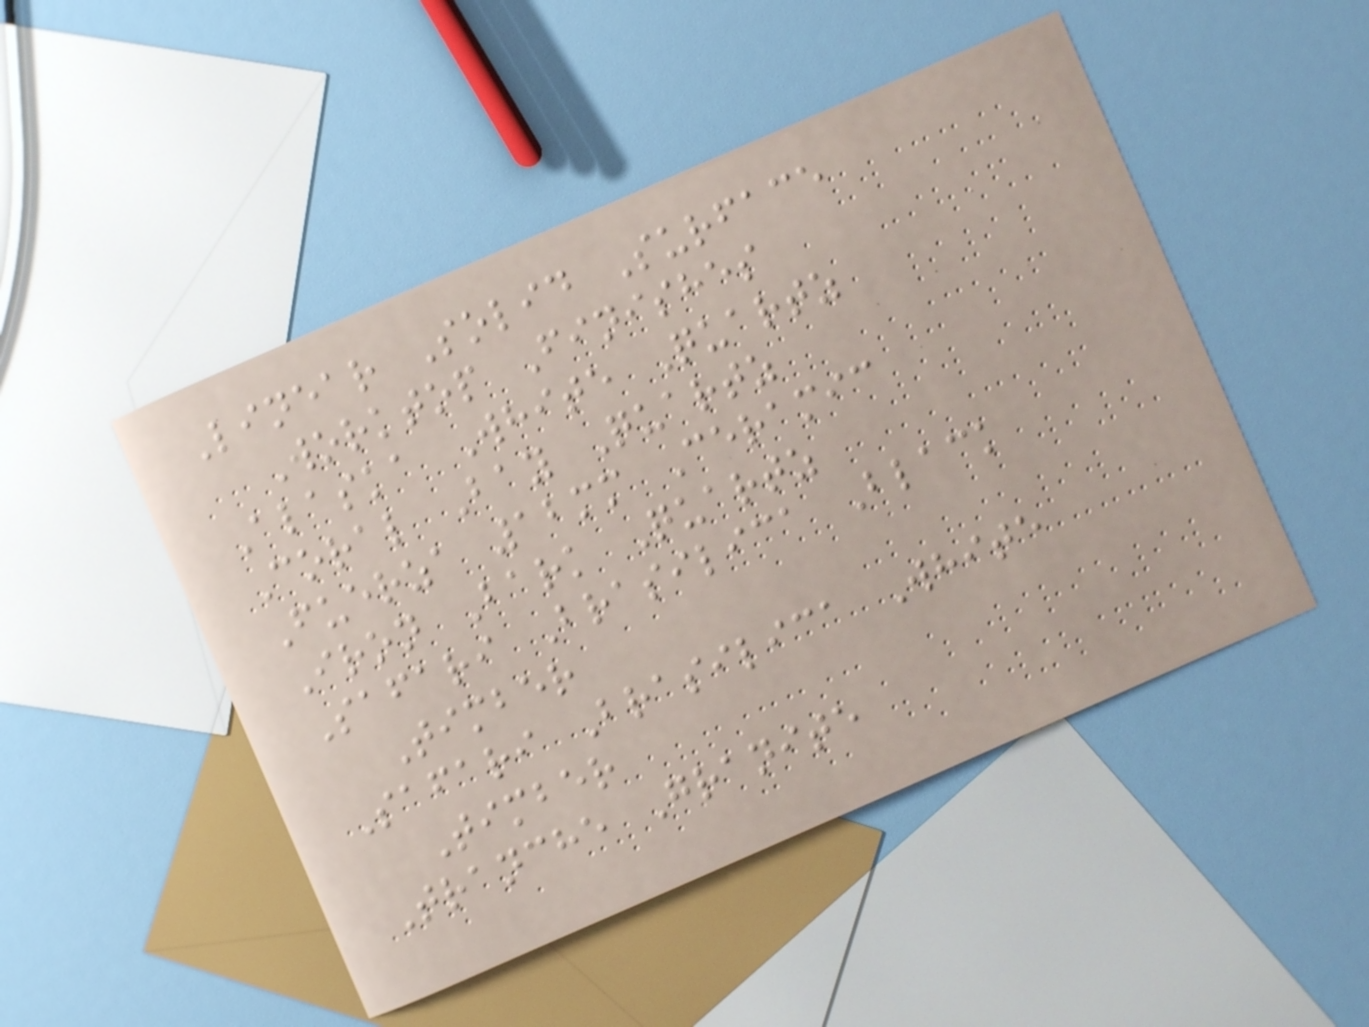Linear Solid Surface
Worktop Finishes
Alaska White Quartz
Coral Bay Quartz
Fuerza 12mm Ceramic
Iron Bark Quartz
Safari Brasilica Black
Timber
Safari Brasilica White
Timber
Tranche Granite
